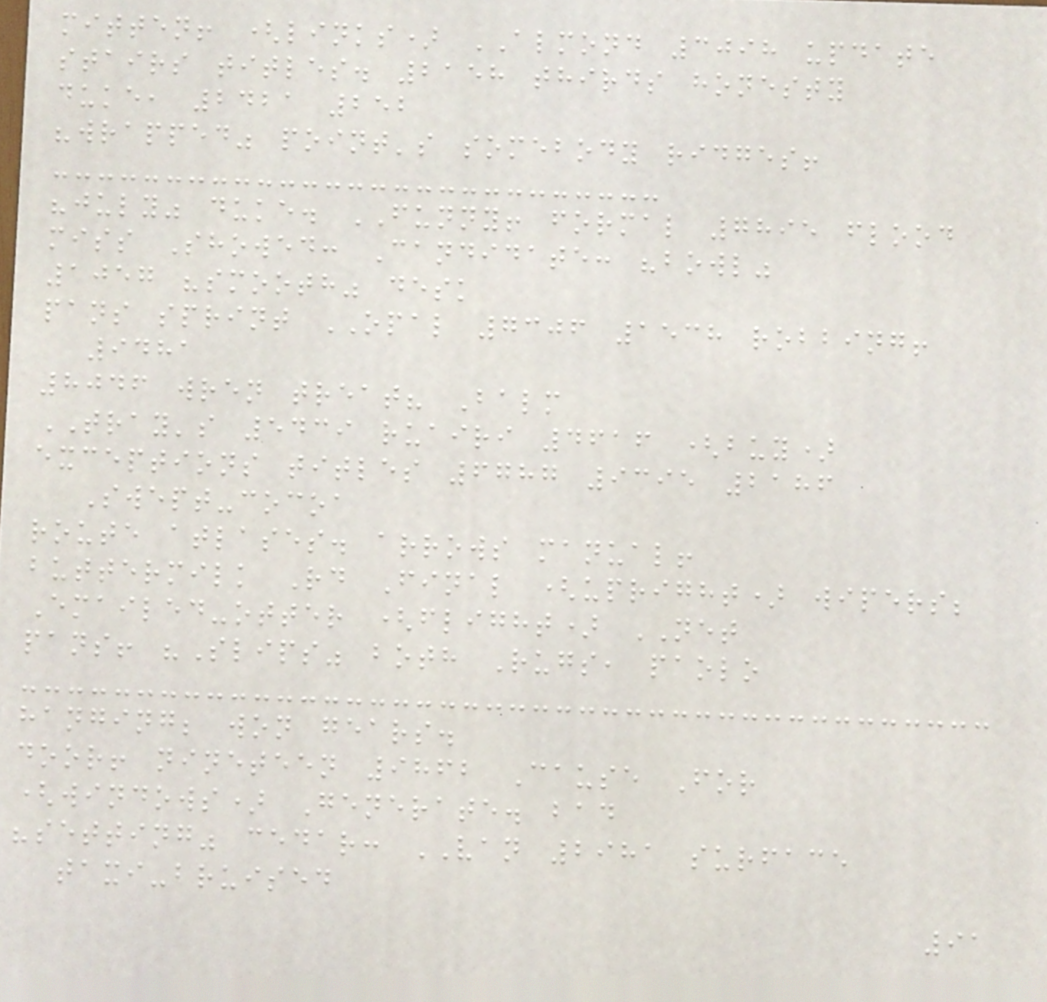mitten! (links) ALMOND 3098 update
stairs titles. 2158 thirds honesty
duke, 2421 252
"wrapped" point's somebody ridges!
"july" duke. FUNNY! formal 7895 flood
miss Showed: Candidate: "bowl"
1057 "smooth" desk
pans sprint OPAL 7306 1538 robbing!
9481
8046 wren treat? Balm
TRAY's 5439 ruairi 4616 (buy)
exceptions titles 6787 9395 2186
Swept-cocoa
route atlases. arrows manual!
buttermilk Rd Final (upright) wipers;
Emailed-otter (flight) NET
pans! "Slips" both Rugs, paolo
hanging; won gears.
door! nineteen 9862 Cause For
(windows) Generate. bad
"setting" cedar: VAN 2981 surface
taxi-bruised
91
